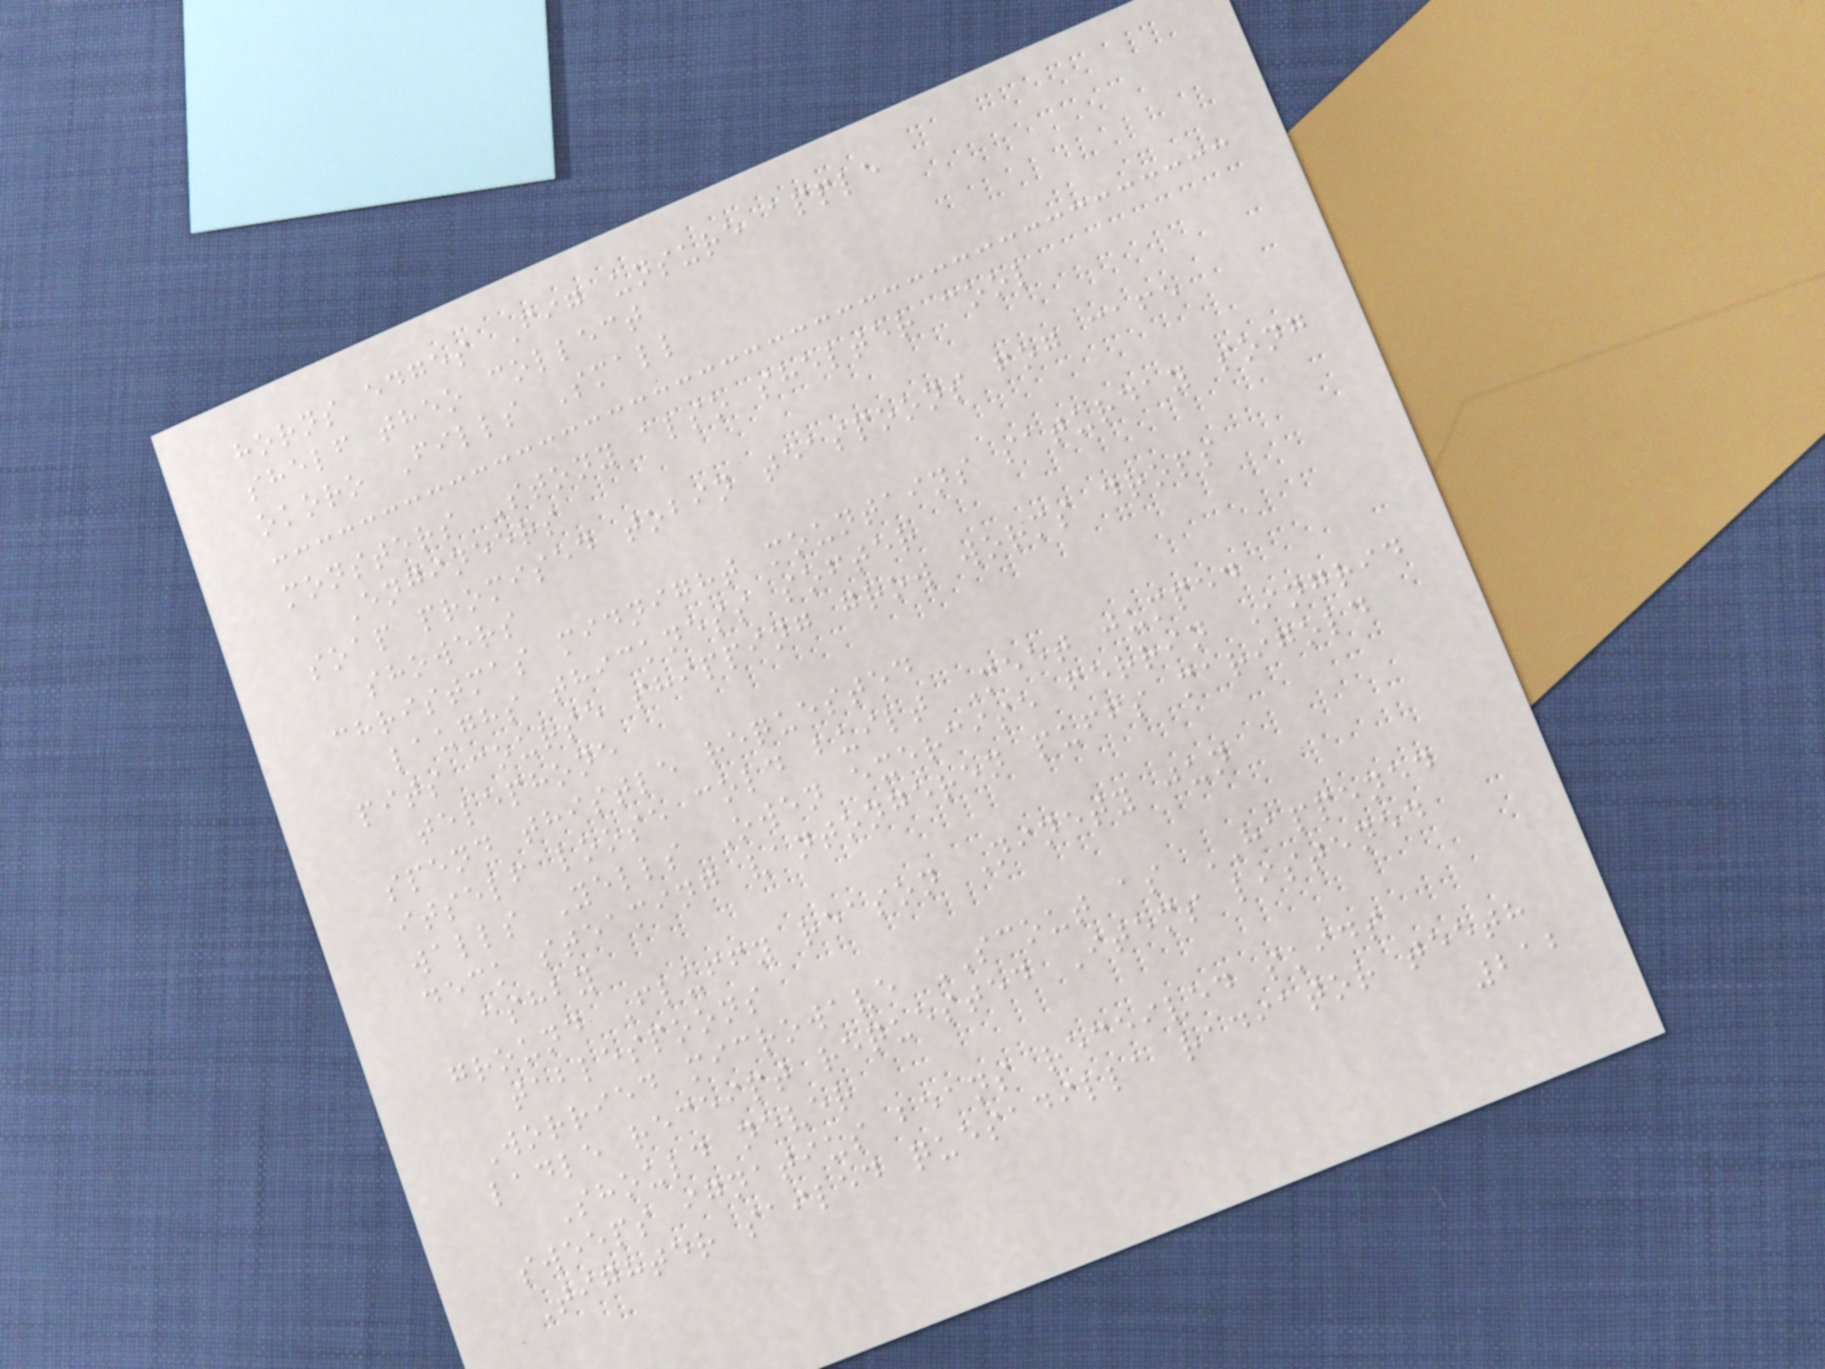horns edges Fig unsure apple
shelf theo collect
okoro Fills Small
monsters Stony also shelter cool
Engineers
soap promised tobin teaspoons fog cafe
showers
christmas midnight mountains saturday song
laughs thickness softer
pits course shipping grow worms drops
telephone
spend thistle requested
itself loose cold built Meet jumped
walls Yells Owen exercise ferrin Ingrid
deck steaming vantongeren puffs marigold
ashby
ground Fluffy reason Ninety jun
tablespoons
Worried microwave SCOUT as HAPPENED
ladle receipt requested Items listened
Should never
sweeps ignatius beans received skids
Tighter sailed quesadilla radiator teeth
212
